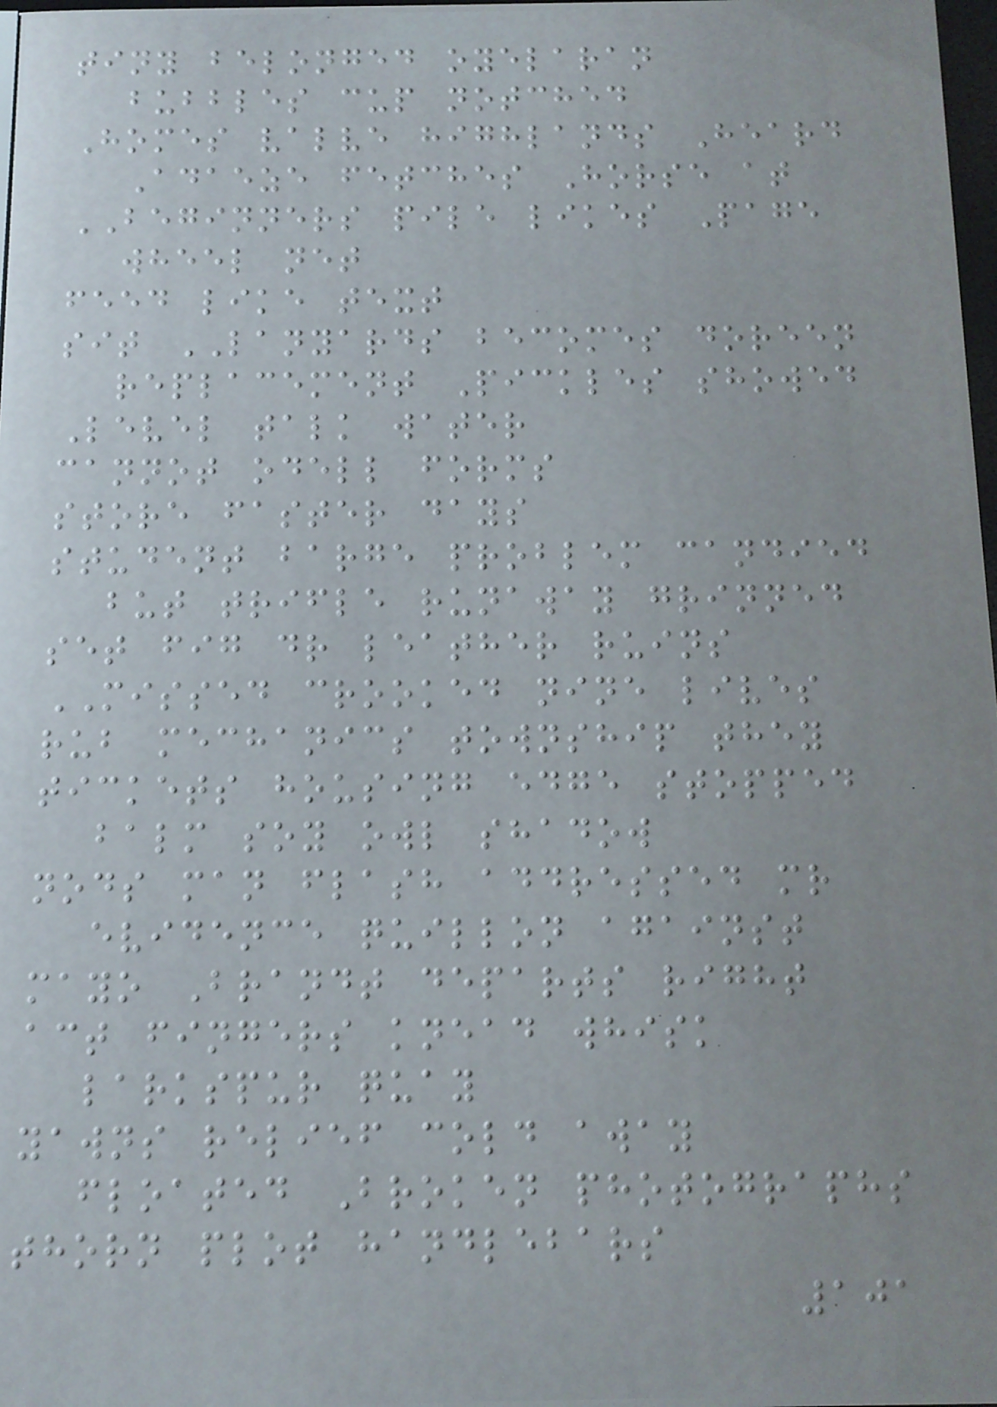tiny belonged oyelaran
bubbles cup notched
Homes valve highlands Heard
Adaeze fetches Horse at
BEGINNERS pile likes Page
wheel net
feed like text
sit LANYARDS becomes doreen
replacement Pickles showed
Level talk water
cannot odell forms
store faster days
student barge problem candied
but trifle runaway grinned
set fig dr leather ruins
MISSED crooked nine lives
rub mechanics township they
tickets housing edge stopped
balm soy owl shadow
nods man flash addressed mr
evidence quillon against
mayo Brandt departs right
act fingers knead whisk
larkspur quay
yawns relief cold away
floated Broken photographs
thorn plot handlebars
101
